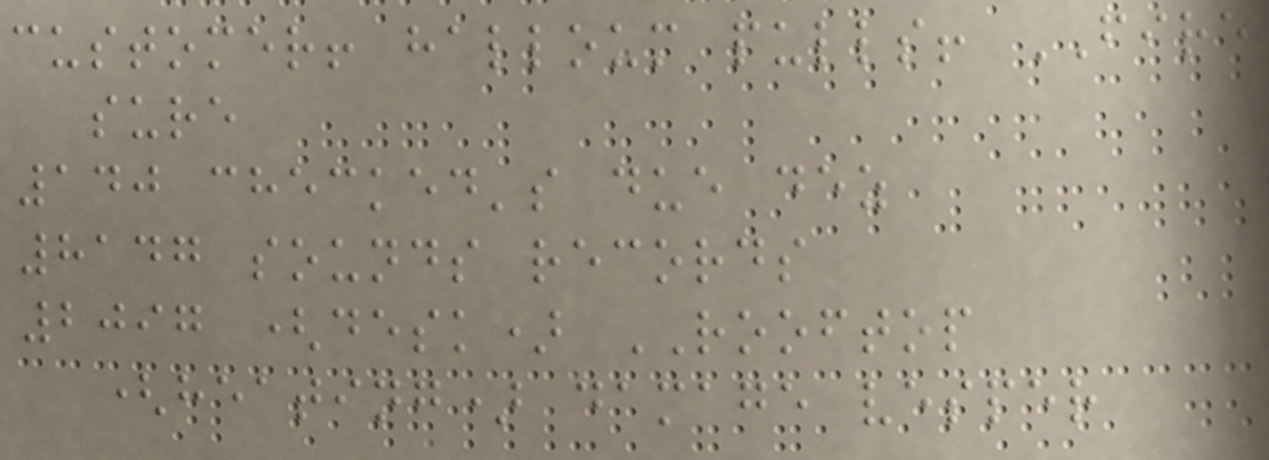customer! halloum pulls! FIRE
sure
140 checked's due dez
8147 sounds records
2097 (desk) ROOFTOP
(heating) damage vesper
